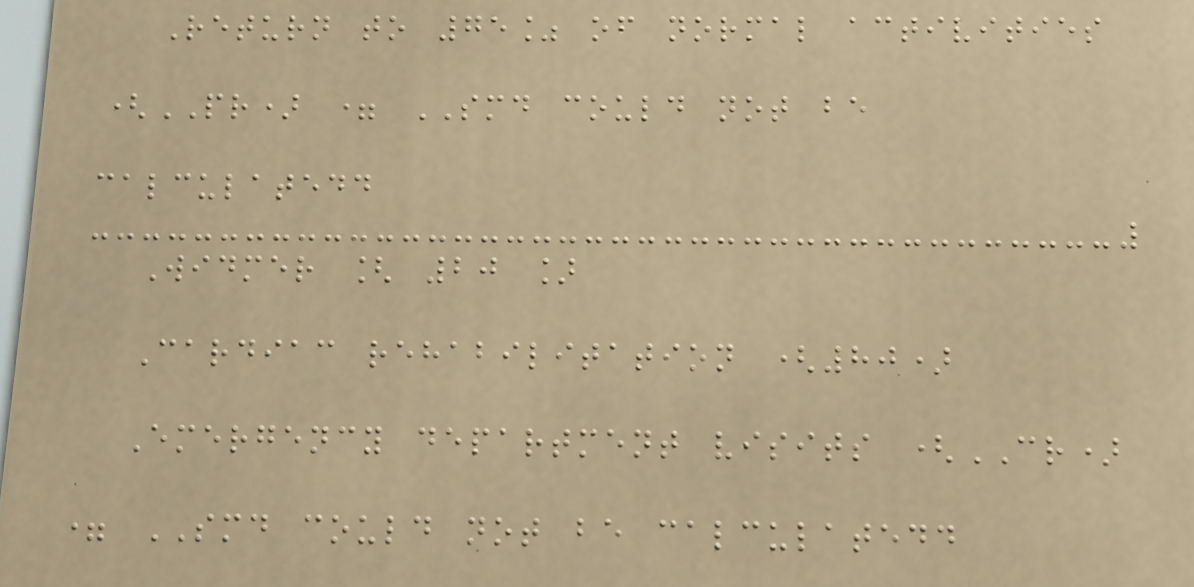Return to 75% of normal activities
(PR) = SMD could not be
calculatedd
Widmer [ 20 ]
Cardiac rehabilitation (80)
Emergency department visits (CR)
= SMD could not be calculatedd
